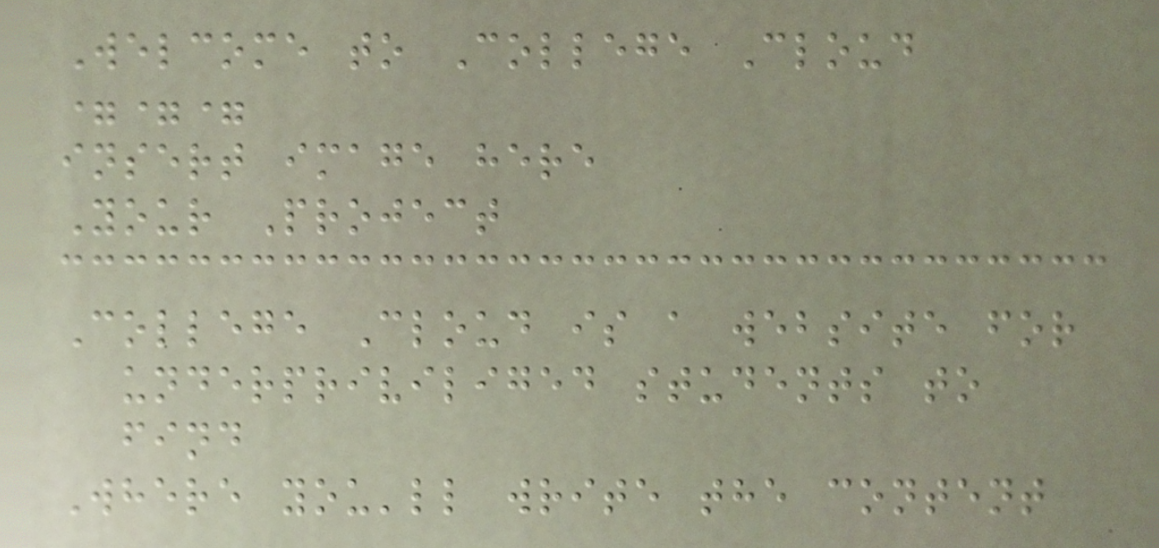Welcome to College Cloud
===
insert image here
Your Project
College Cloud is a website for
underpriviliged students to
find
Where you'll write the content
